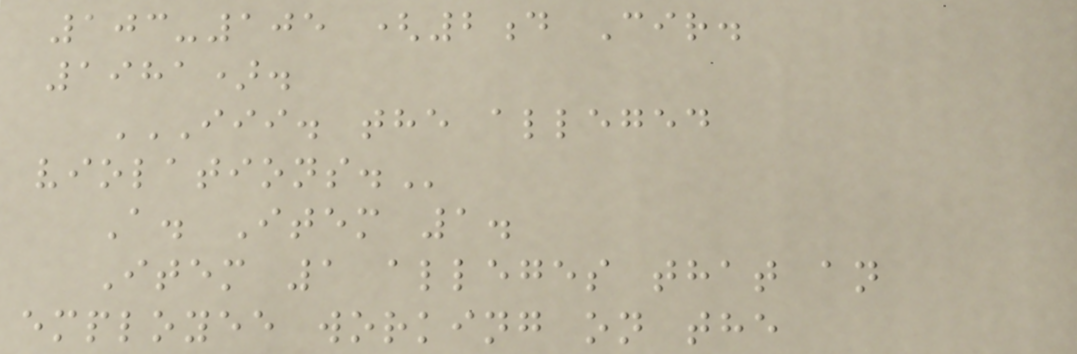103-105 (2d Cir.
1981).
III. THE ALLEGED
VIOLATIONS.
A. Item 1.
Item 1 alleges that an
employee working on the
